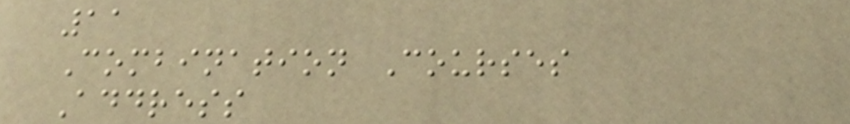11
Combination Courses
Address
